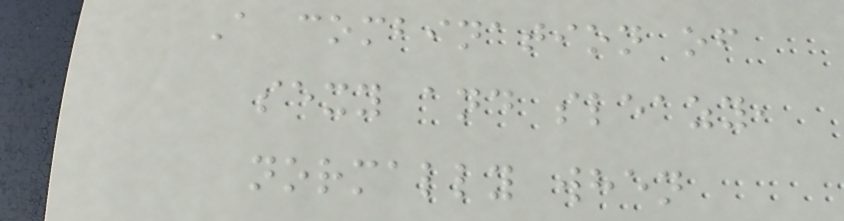A combination of
sexy and sleazy,
normally when
